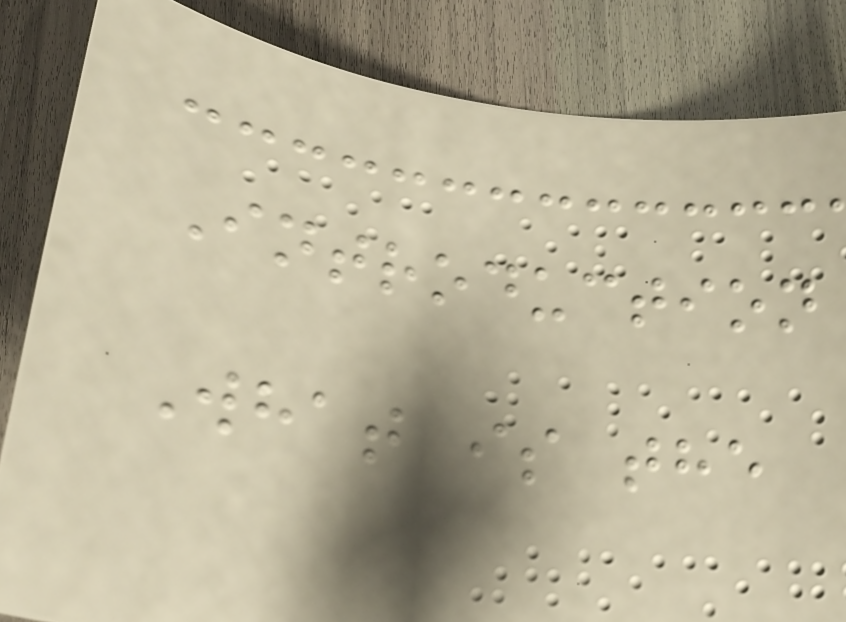Introduction
What is the
